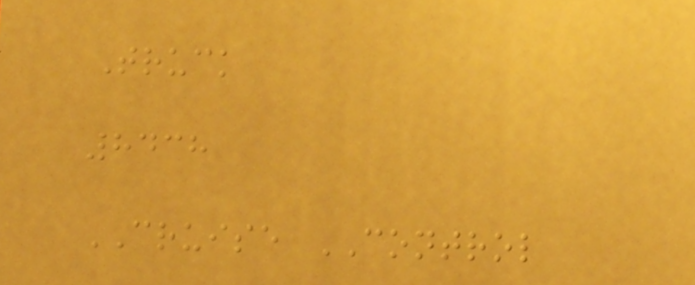Truck
8438
CRUISE CONTROL
